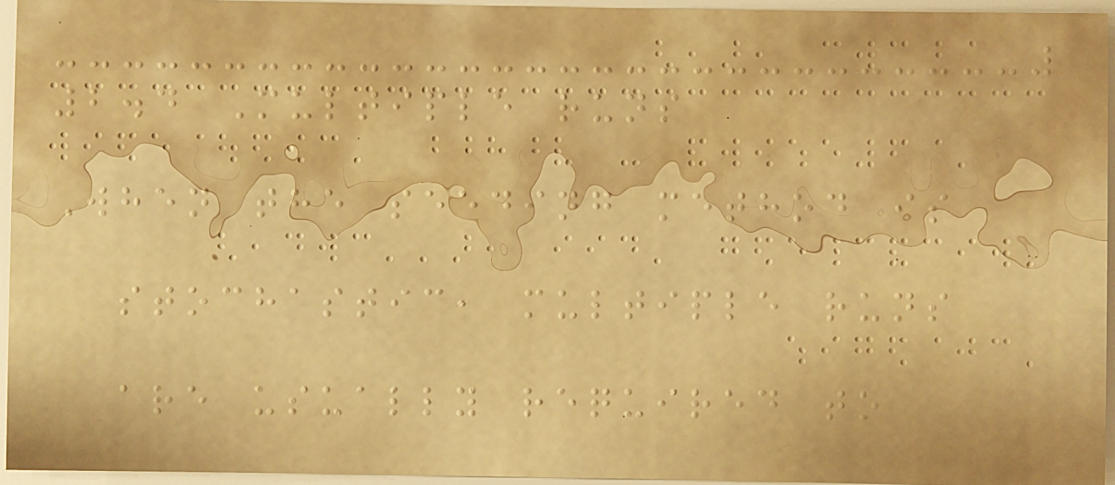2.4 Multiple runs
When the seeding method is
stochastic, multiple runs
are usually required to
